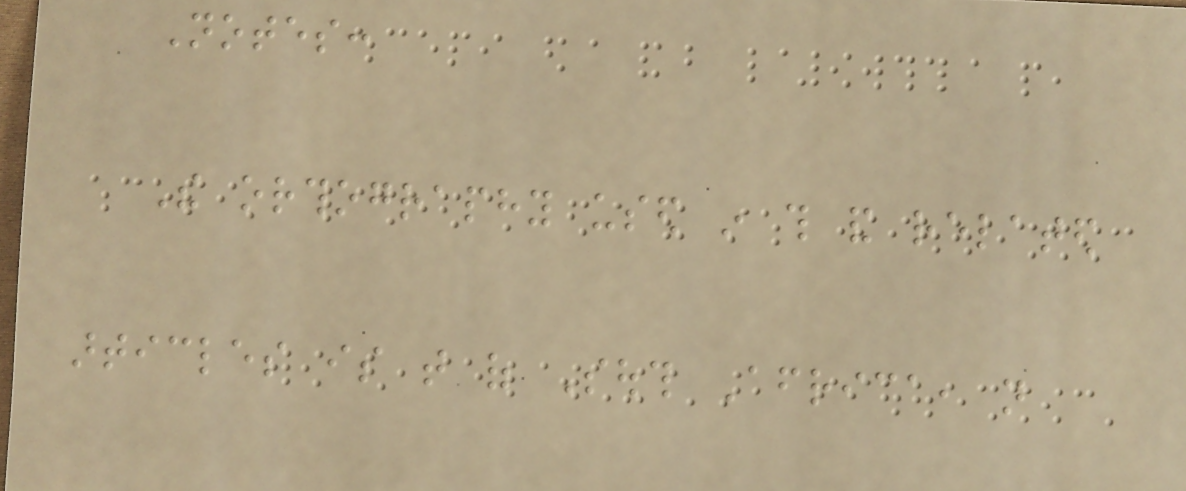Notes:
The orthography used in this and related
articles is that of South Africa, not
